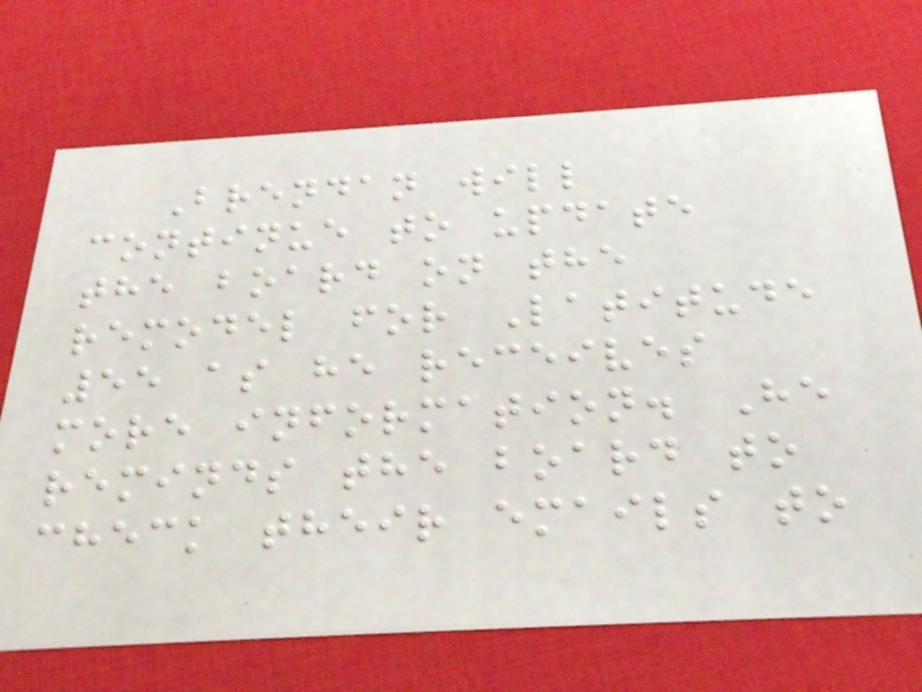Brendan will
continue to update
the board on the
remodel for Latitude
55 as he receives
more information. He
reminds the board to
check their emails to
